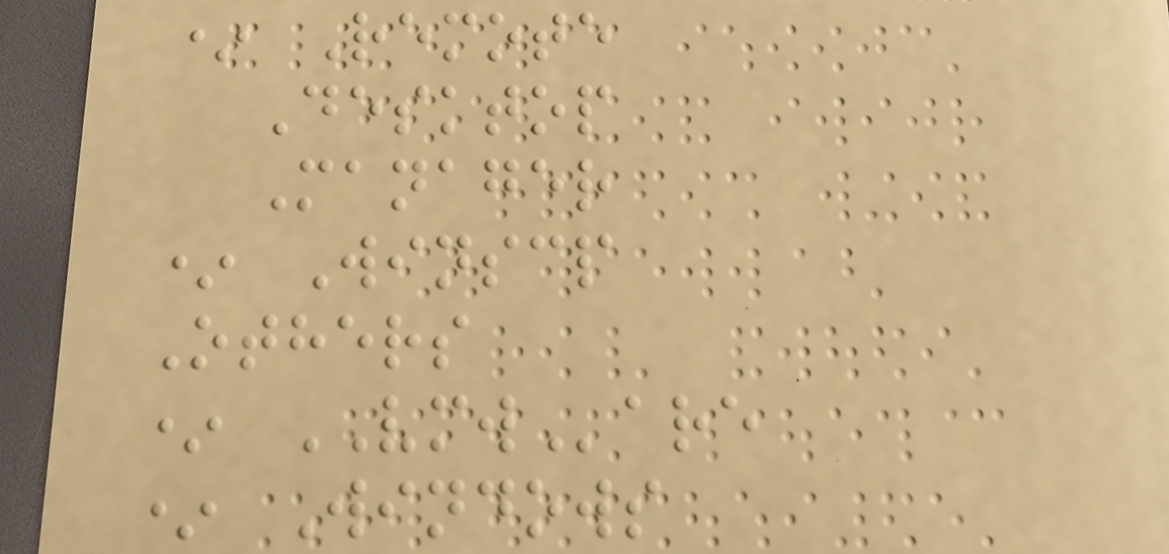* Remote
Desktop
Manager
* Winscp
Others
* VMWare
* Windows
